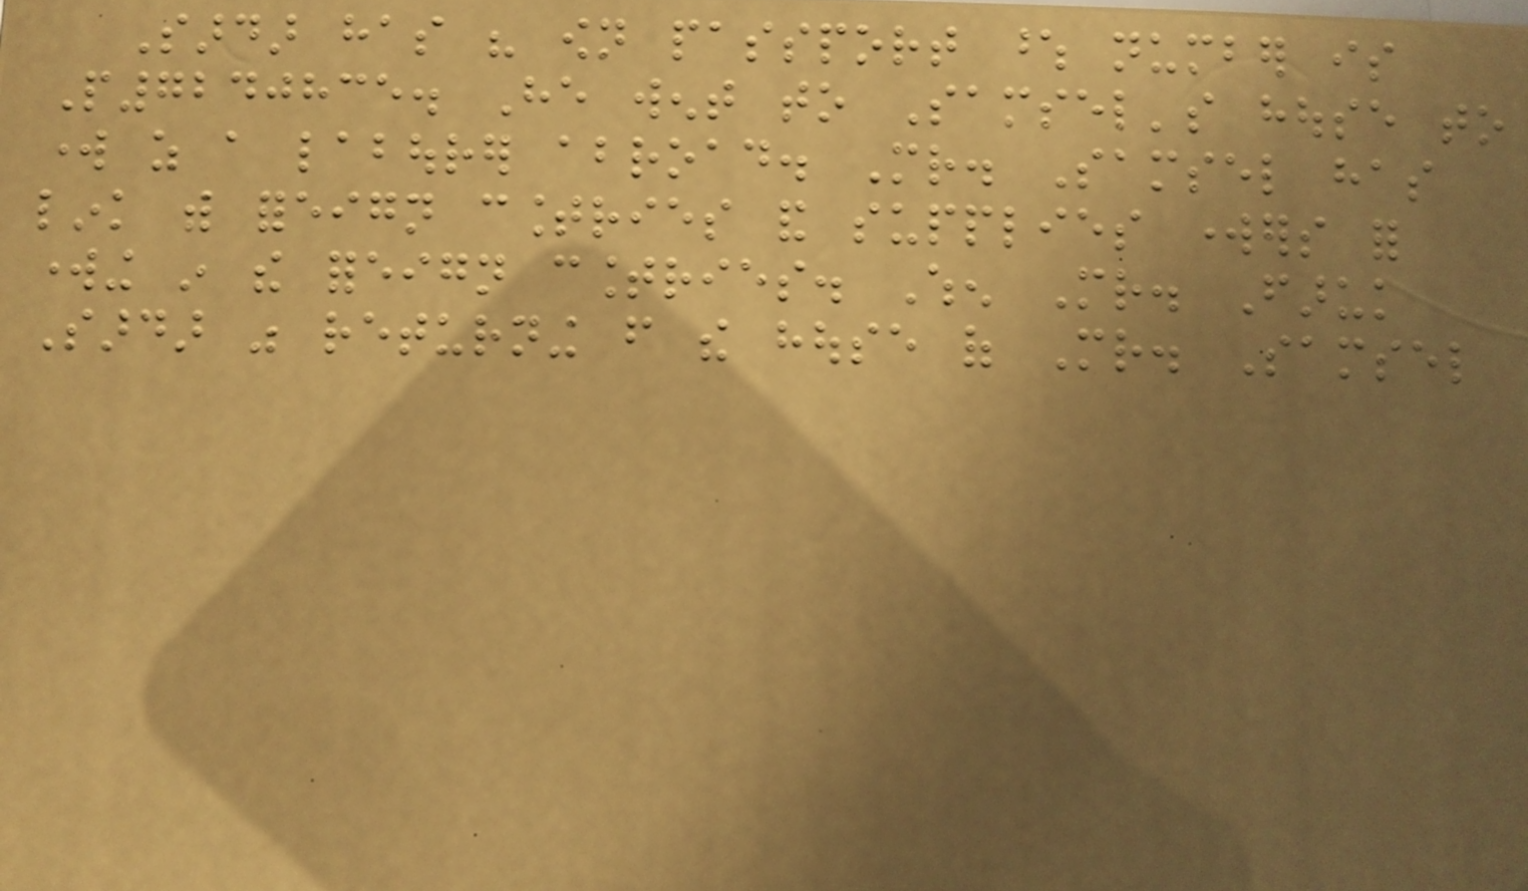Sardar has his own passport whose number is
P7240835. He went to Samsel's house to
work as a labourer abroad. Mr. Samsel has
link with foreign countries and supplies workers for
working in the foreign countries. When Mr. Faruk
Sardar was returning from the house of Mr. Samsel
